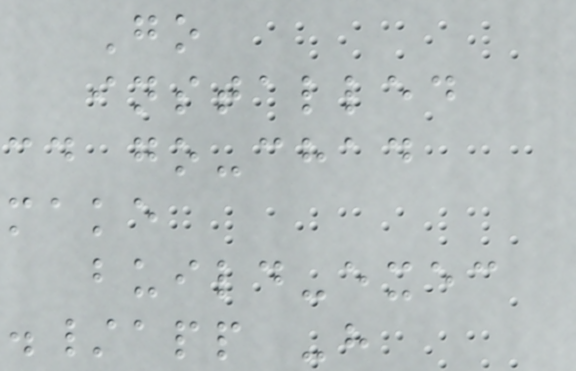Go
installed
cd go-chad
make
build-exec
./app -h
